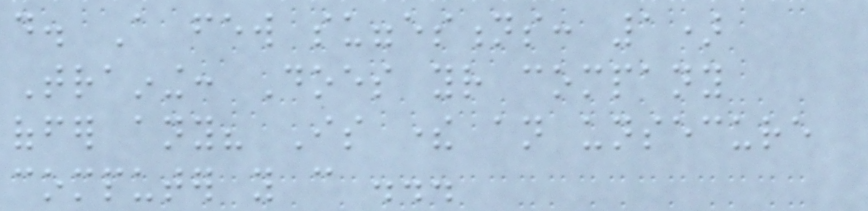do. A few suggestions: 1)
Training: Does your company
offer any? Is there an unsecure
computer you can ...
